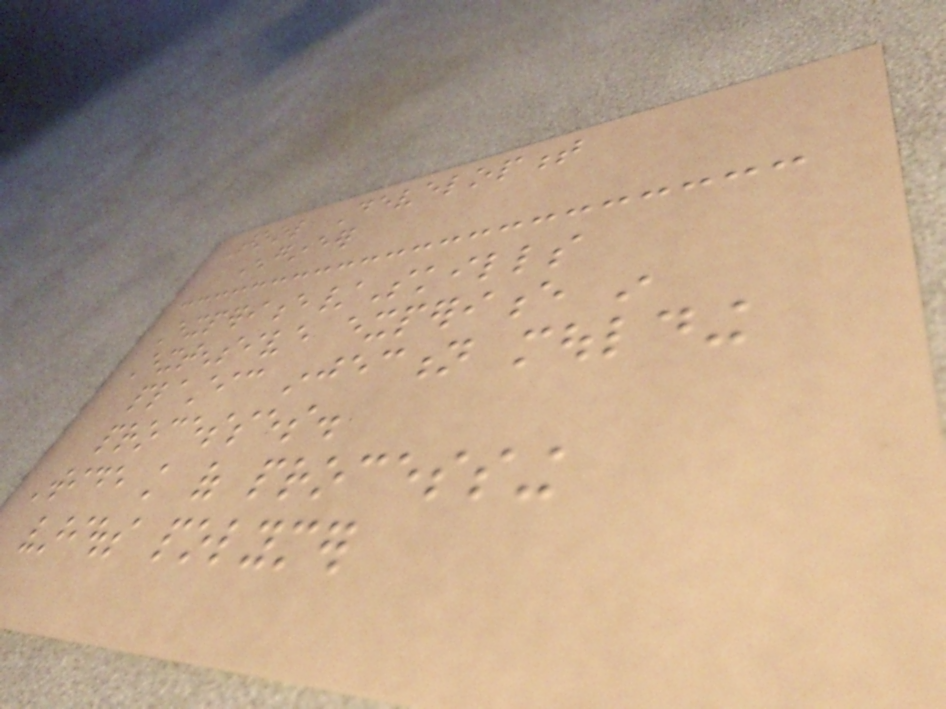Tool Development
Engineer
Experience/Skills
Extensive experience in
plastic injection moulding
processes.
Wide knowledge of processing
various polymer
